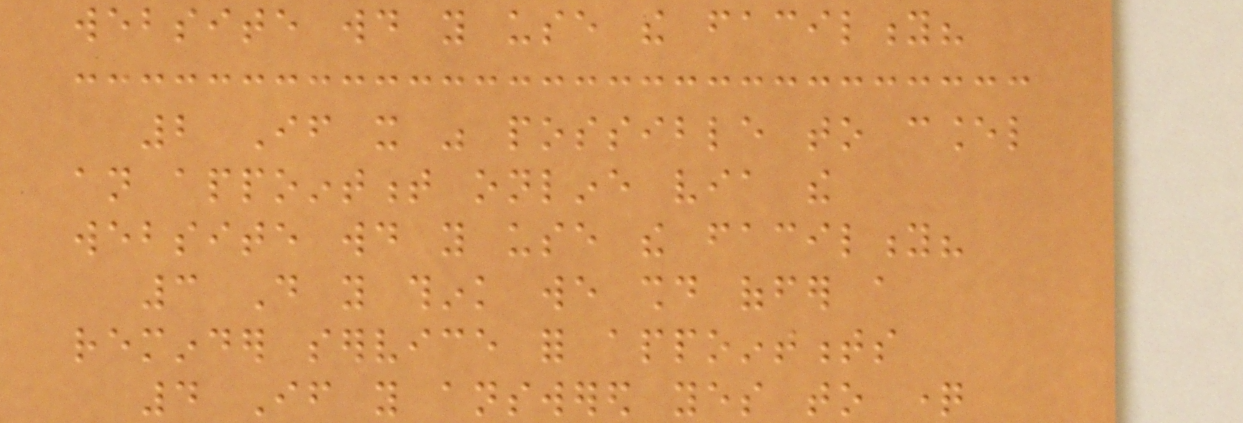website would you use the facility?
2 If it was possible to cancel
an appointment online via the
website would you use the facility?
3 Do you think we should offer a
reminder service for appointments
4 If you answered yes to question
